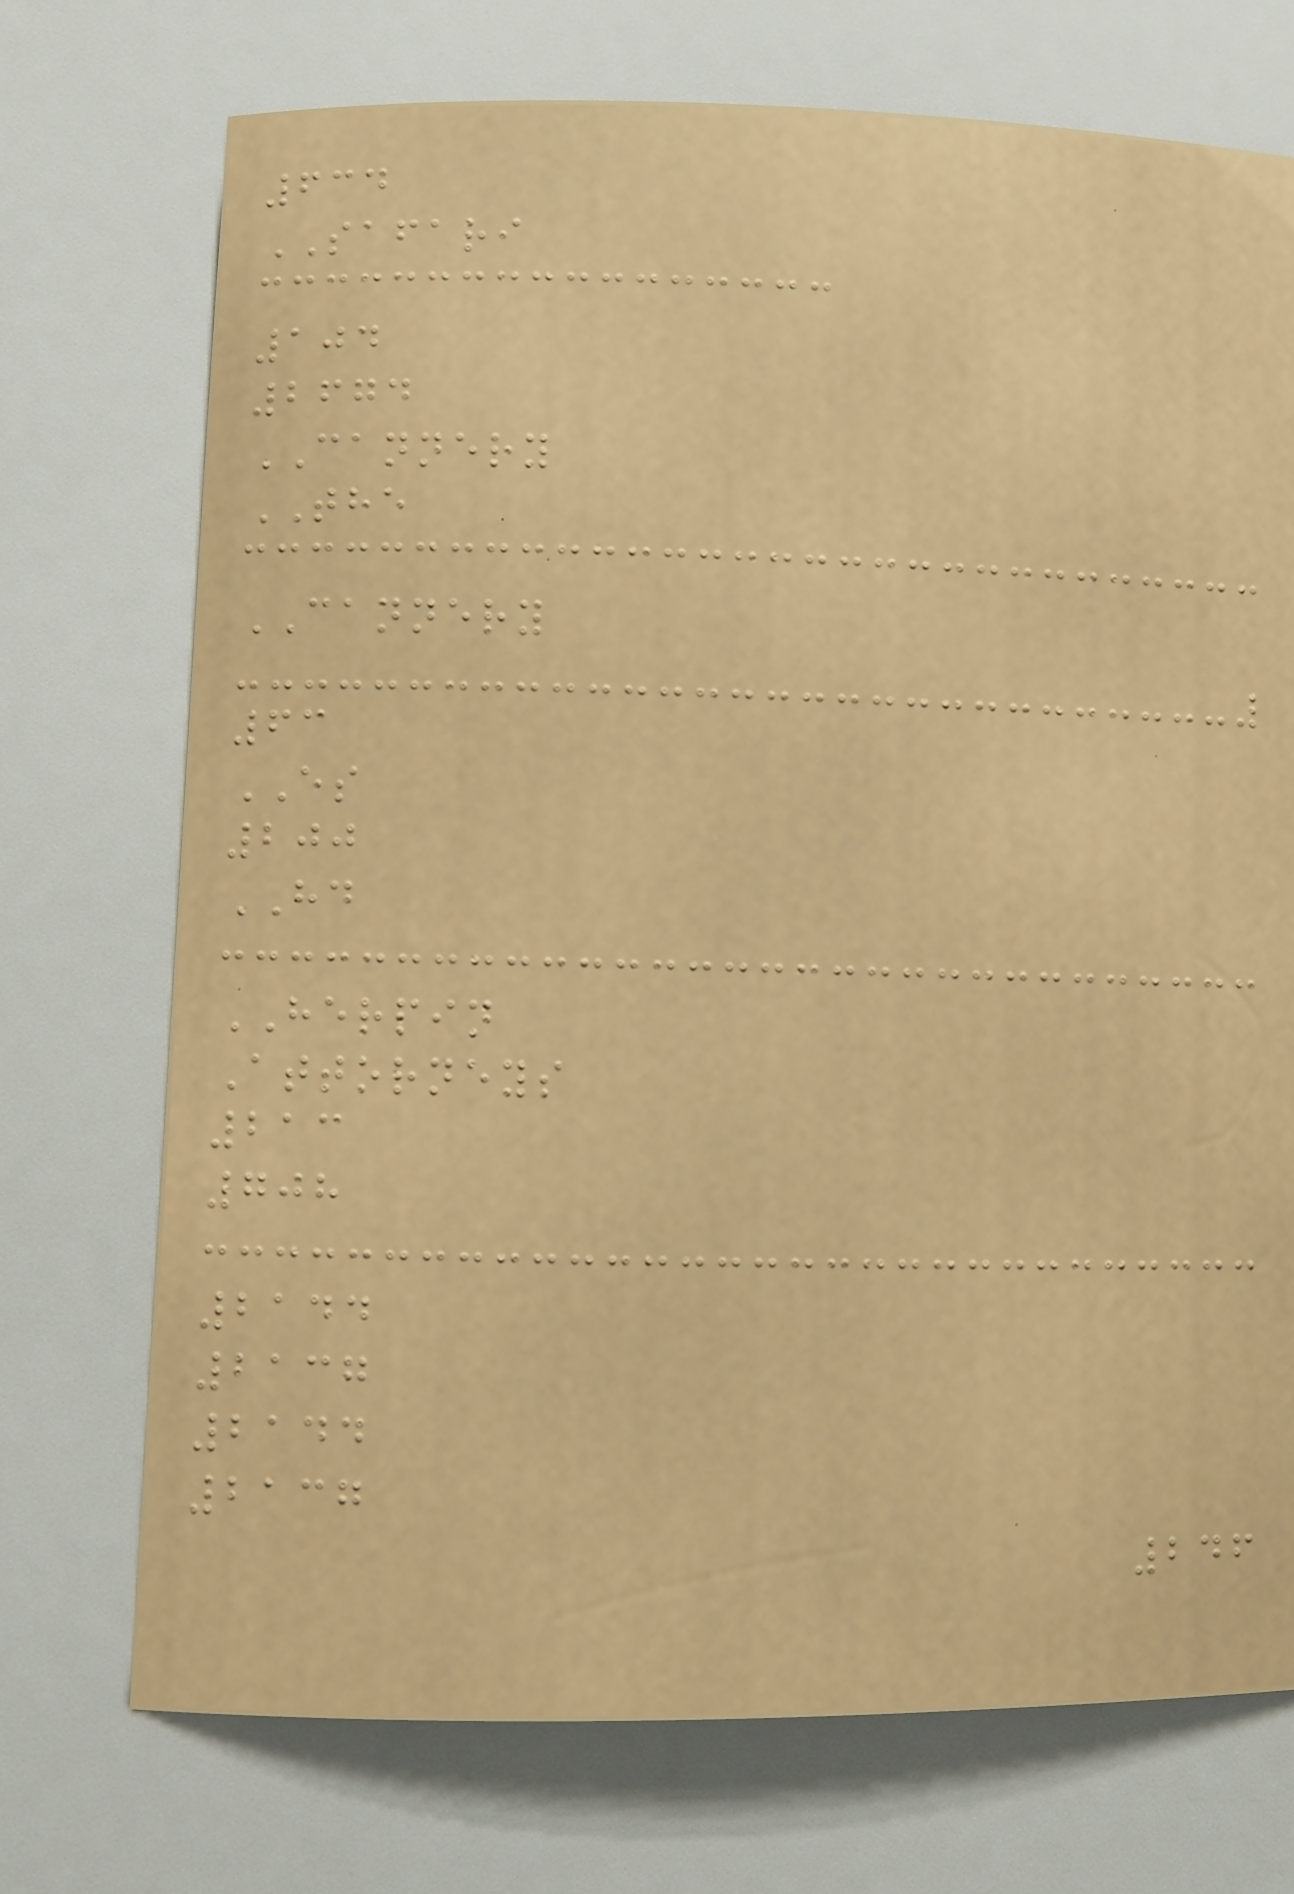634
SAFARI
104
2674
CANNERY
THE
CANNERY
63
ES
200
HD
HERPIN
Attorneys
213
708
2144
2137
2144
2137
246
